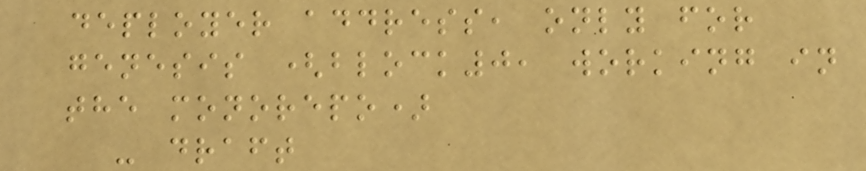deployer address, only for
genesis (block0, working in
the monorepo)
- draft
